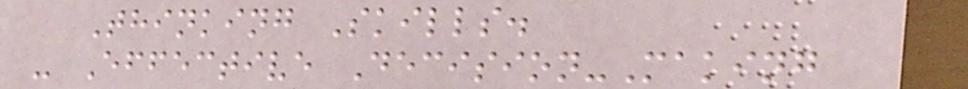Thinking Skills.
- Effective Decision-Making
